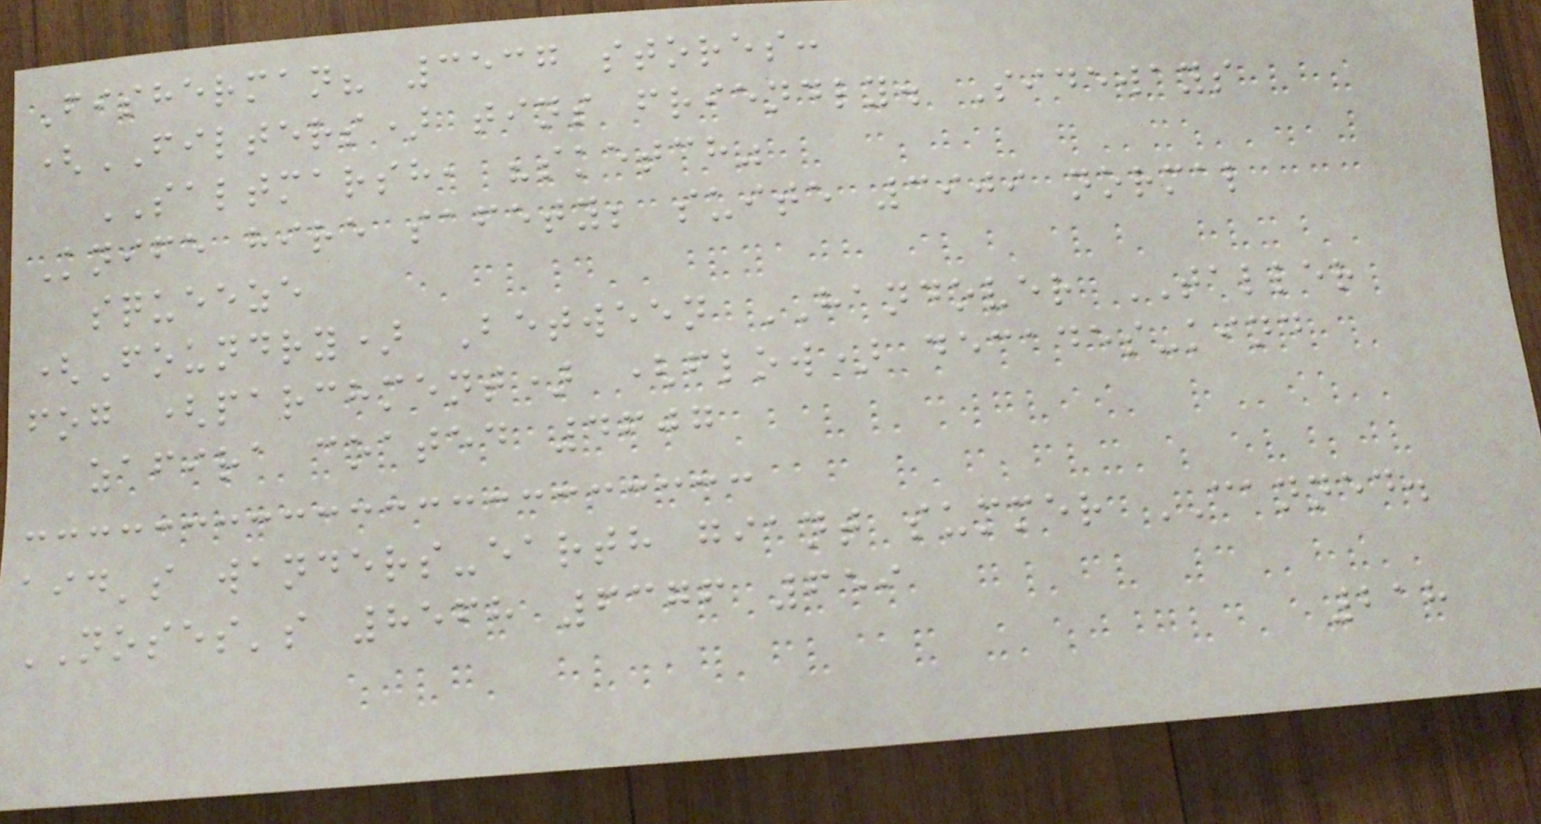Fisherman? 3537 stores:
(FILTERS) tins friendly. Sideways
SALTMARSH, "sketch"
Knife hire safety; suite 3909 normal
squeeze
(Foundry) Between HANDOVER TALLER
fog (parchment) (flow) decades-kind
zafira coated 4607
aid's wanders-earth giant summer CANNED.
NOSES's 8568 6376 659
218
